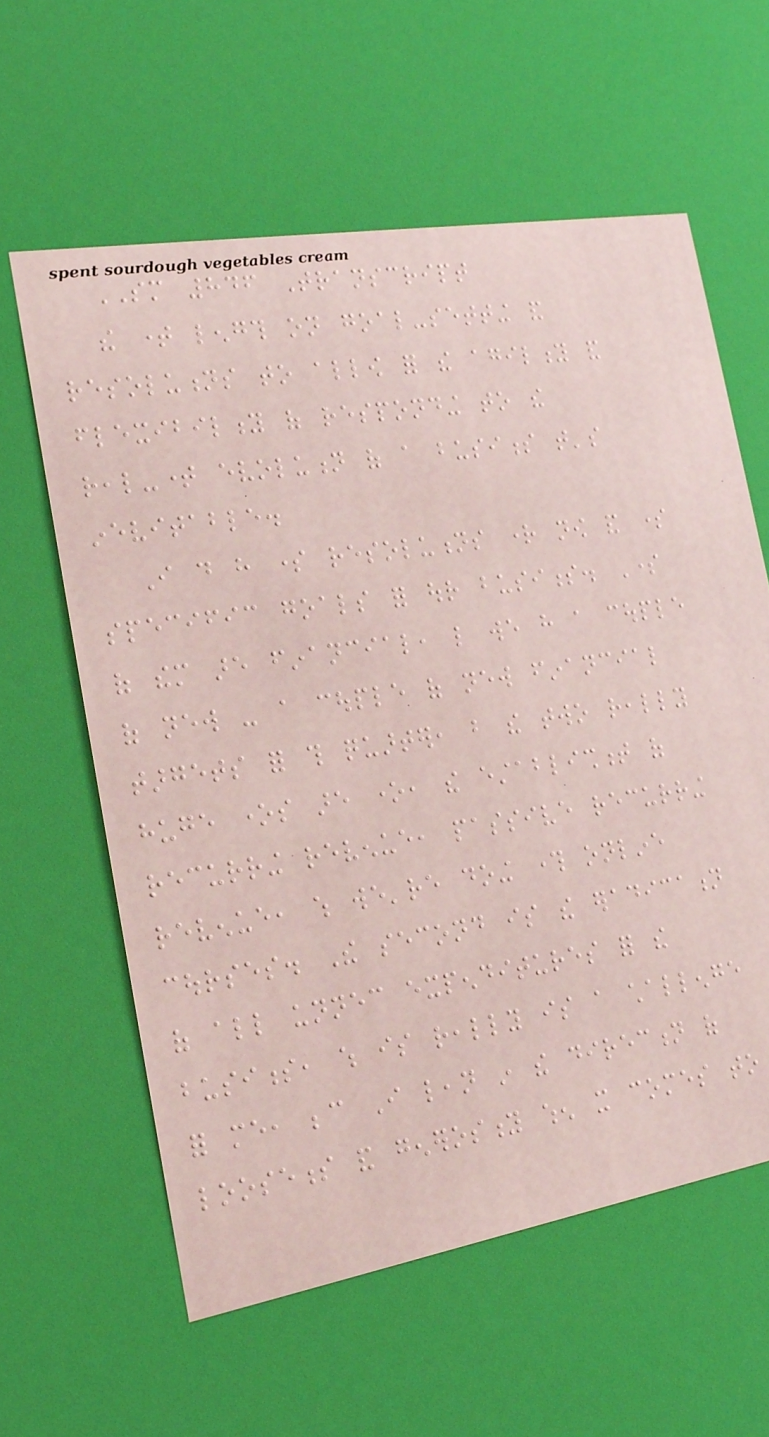SM 846 Transcript
the time length on goal-setting and
resolutions to allow for the agility and
flexibility of responding to the
real-time evolution of a business that's
inevitable.
I do have some resolutions right now and some
specific goals for our business. Some
of them are financial, like we have a couple
of new - a couple of new financial
targets for this quarter, but the two really
huge ones are one, the establishment of
recurring revenue, passive recurring
revenue, which we're doing through online
courses. The second is the eradication
of all unnecessary expenditures for the
business, which is really is a challenge
for me, because I lean in the direction of
looseness and generosity when it comes to
